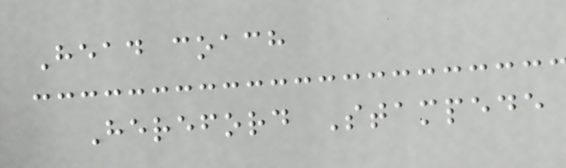Head coach
Hereford Stampede
